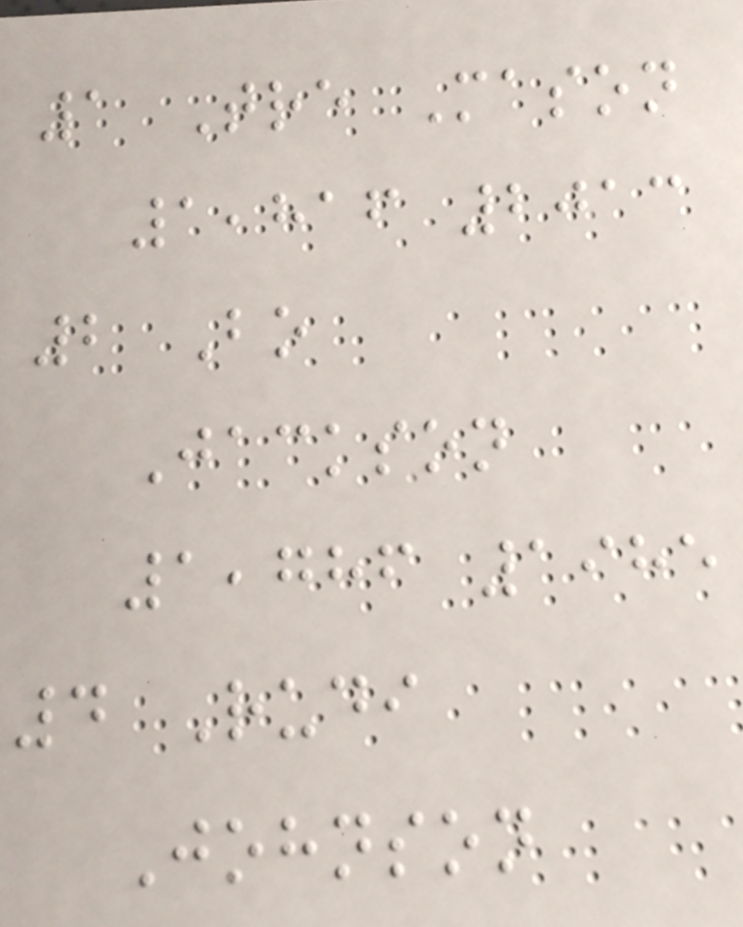1 Tre Mason
1,816 2013
2 Bo
Jackson
1,786 1985
4 Rudi
Johnson
